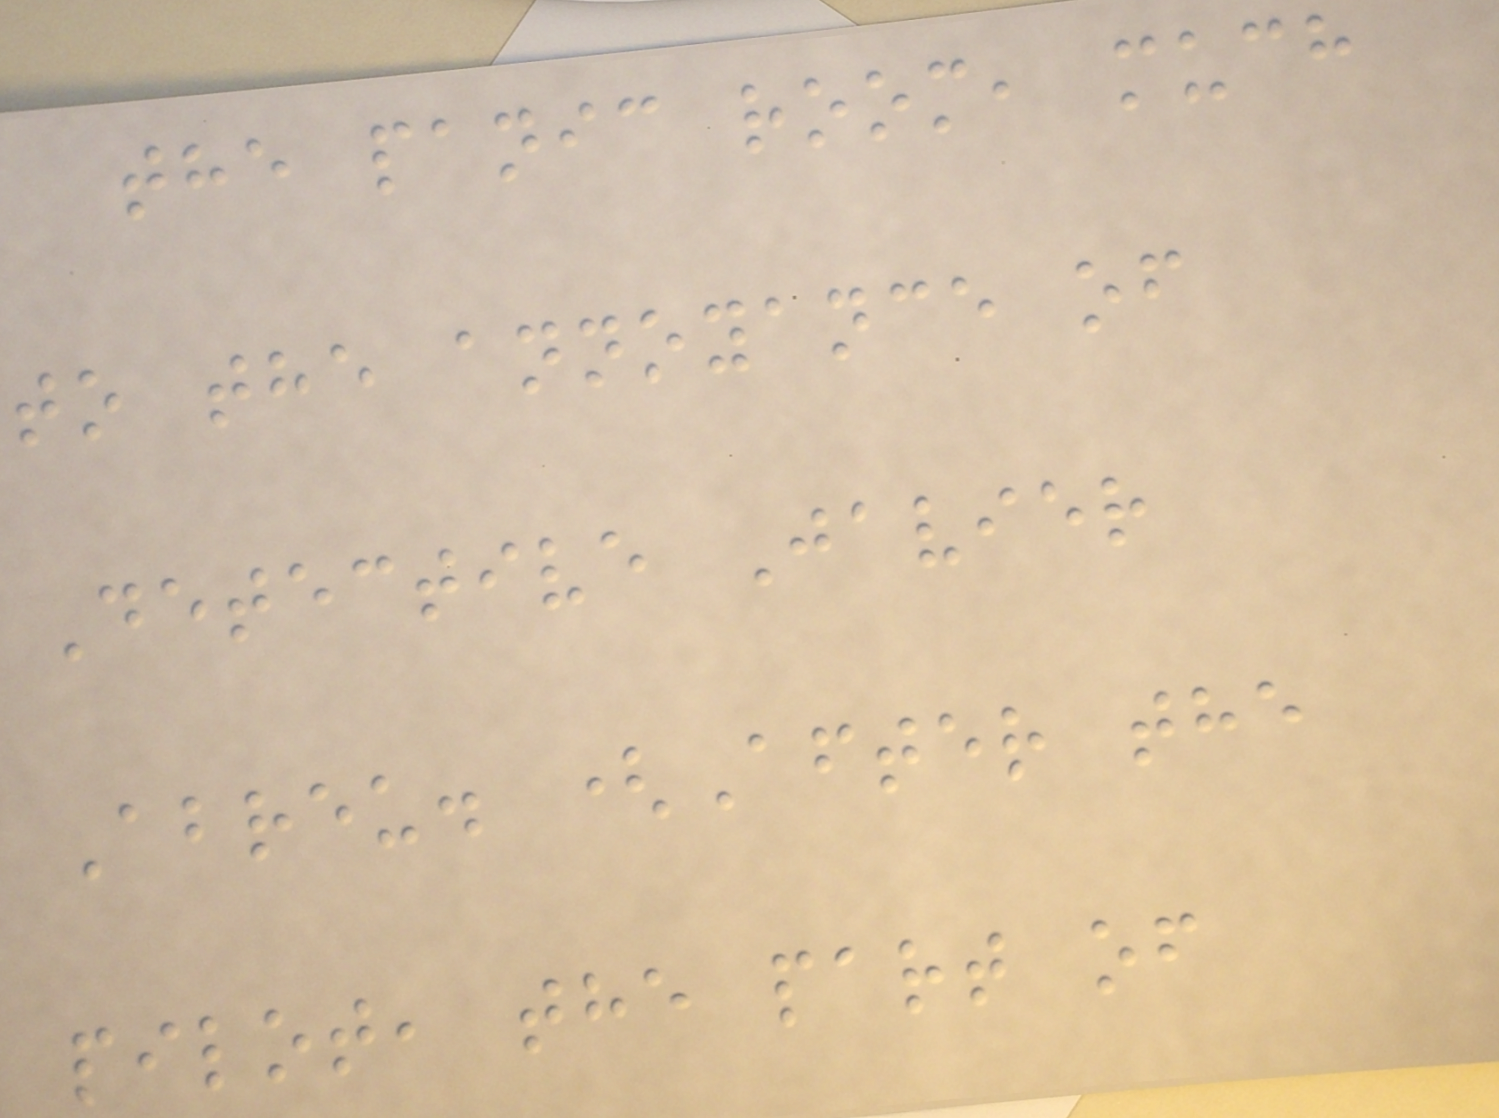the panic room, much
to the annoyance of
Detective Javier
Abreu. (After the
pilot, the part of
